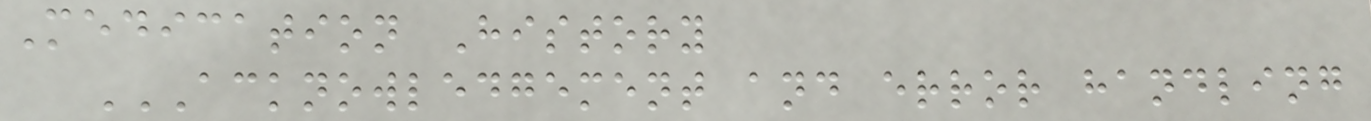Medication History
ACKNOWLEDGEMENT AND ERROR HANDLING
